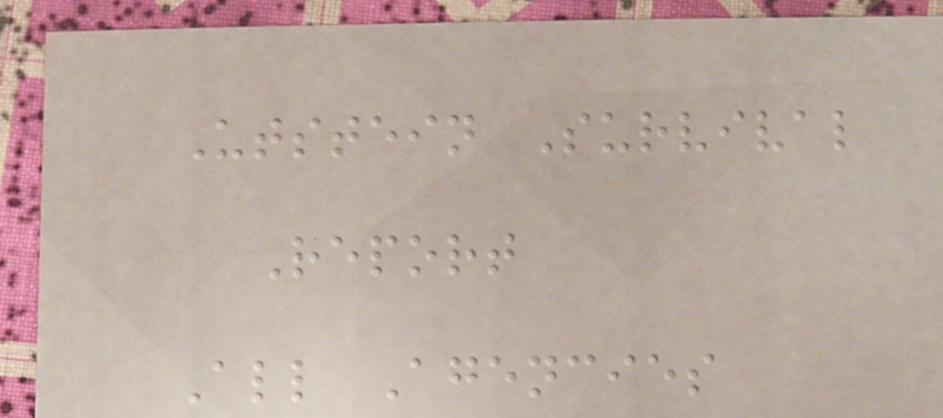Utstein Survival
Report
All Agencies
